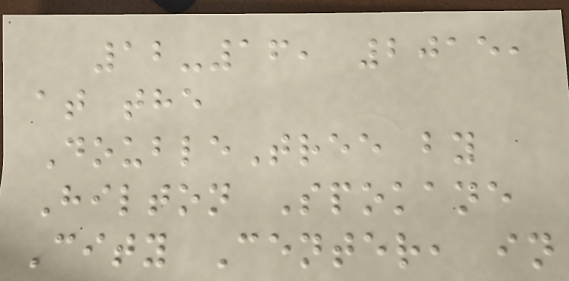12-16, 2015,
at the
DoubleTree by
Hilton Spokane
City Center, in
